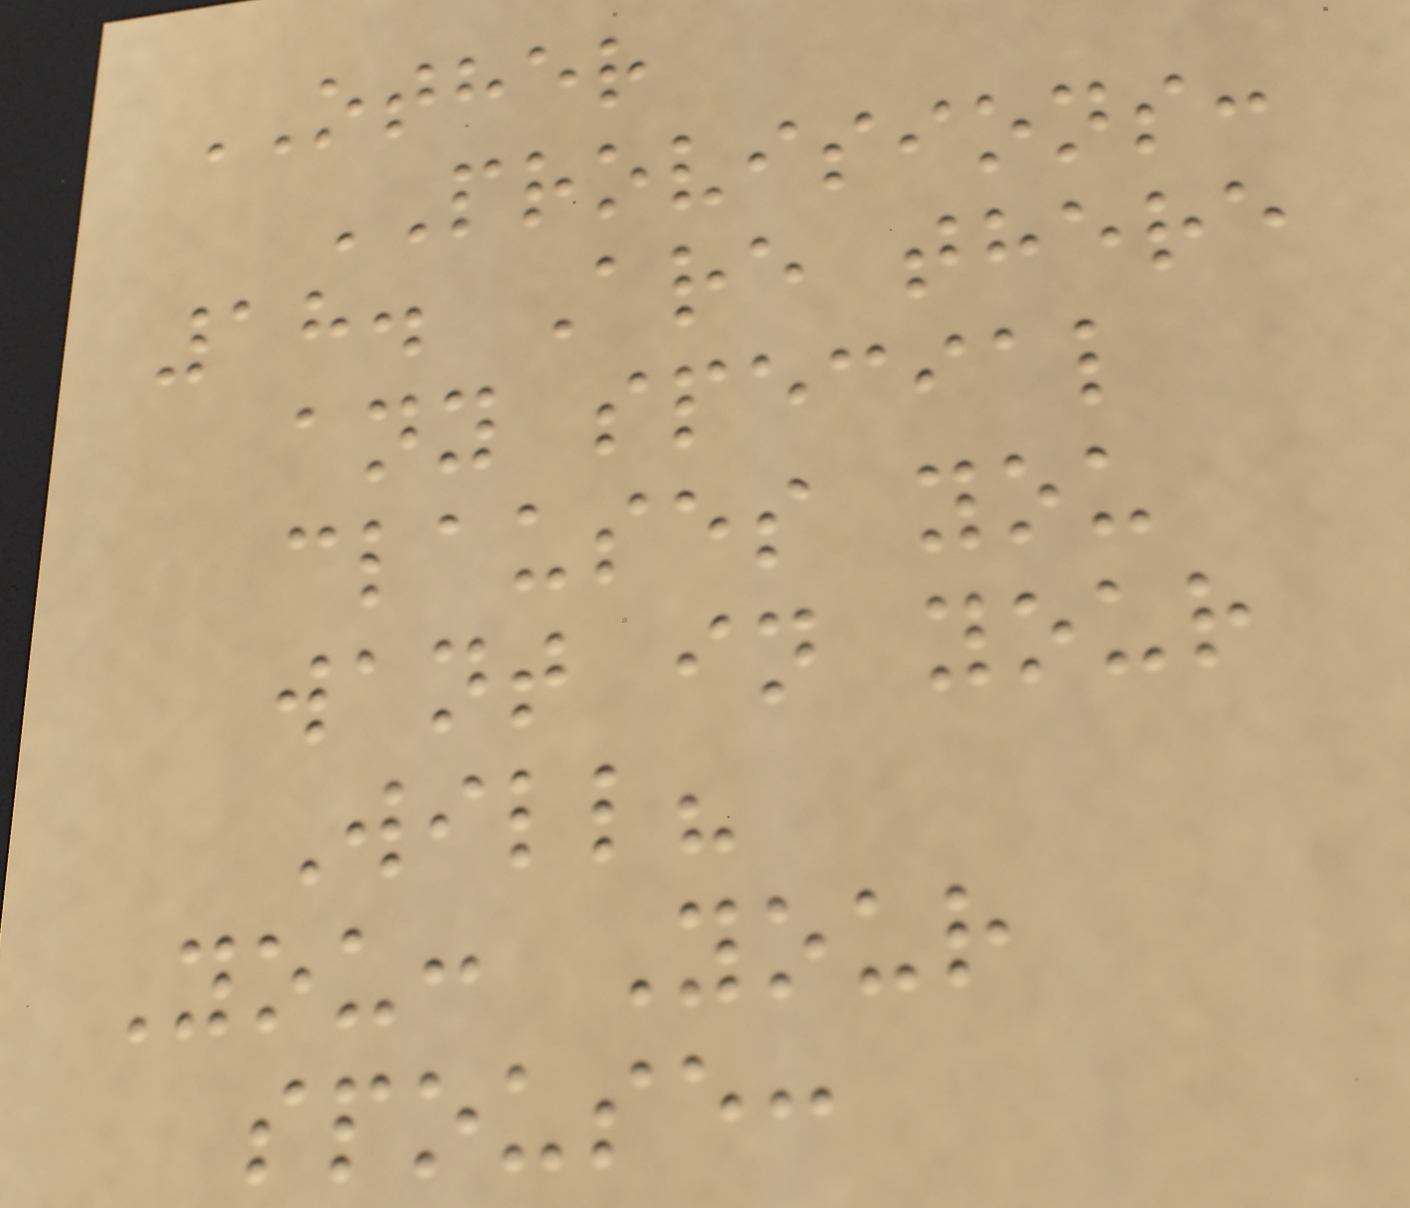OTHER
PROVISIONS:
18. Are there
any special
clauses you
want in your
Will?
You: Your
spouse:
